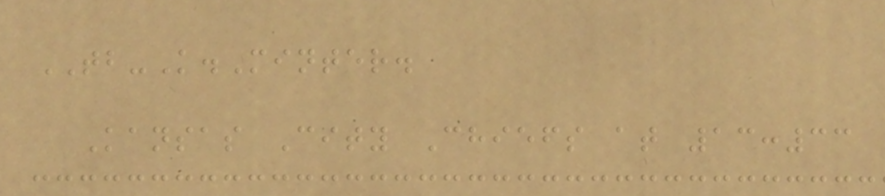TB-K.Minter.
Kansas City Chiefs at 13:33
